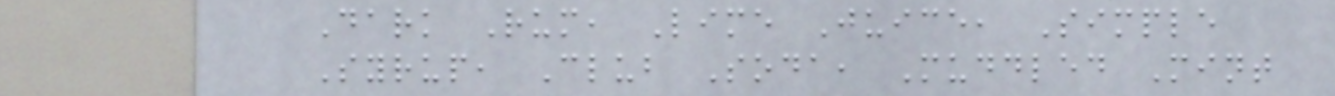Dark Rum, Lime Juice, Simple
Syrup, Club Soda, Muddled Mint
